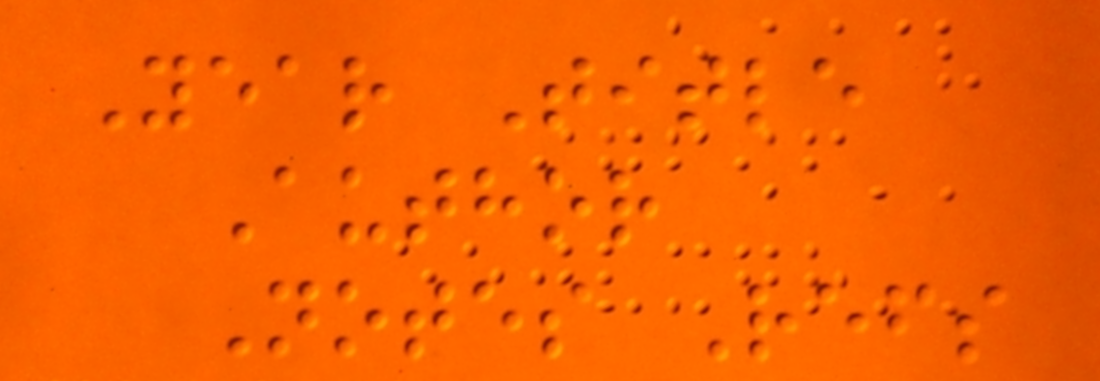Year Title
Author
Notes Refs
